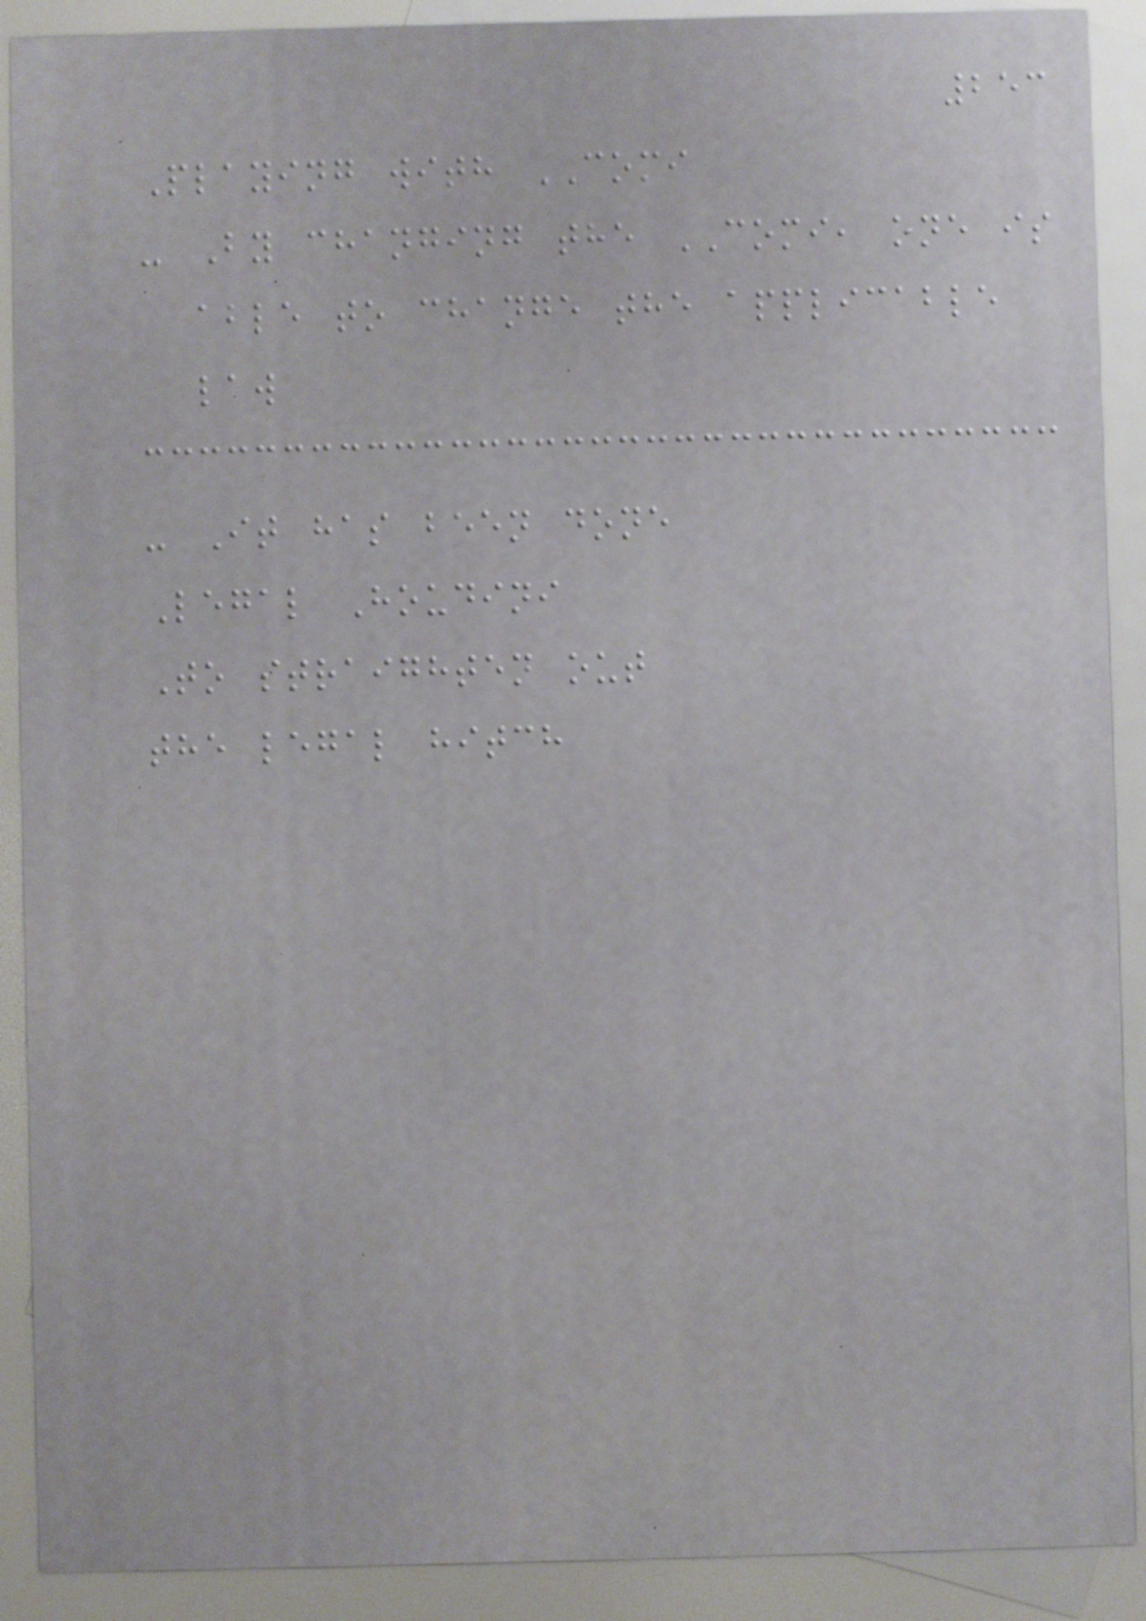253
Playing with COMI
- By changing the COMI, one is
able to change the applicable
law
- It has been done
Legal Houdini
To straighten out
the legal hitch
